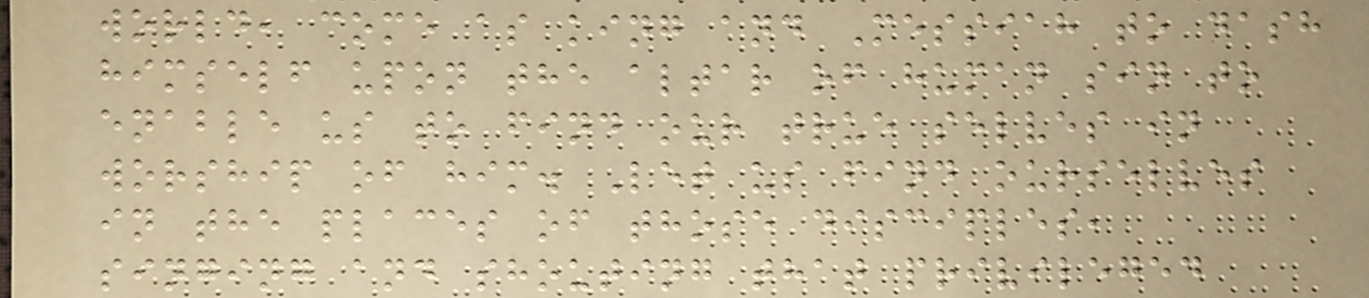world, come as king and Messiah to dash
himself upon the altar of human sin to
enable us to find our true selves in
worship of him. Let us find ourselves
in the places of those disciples,
singing and shouting that privileged
